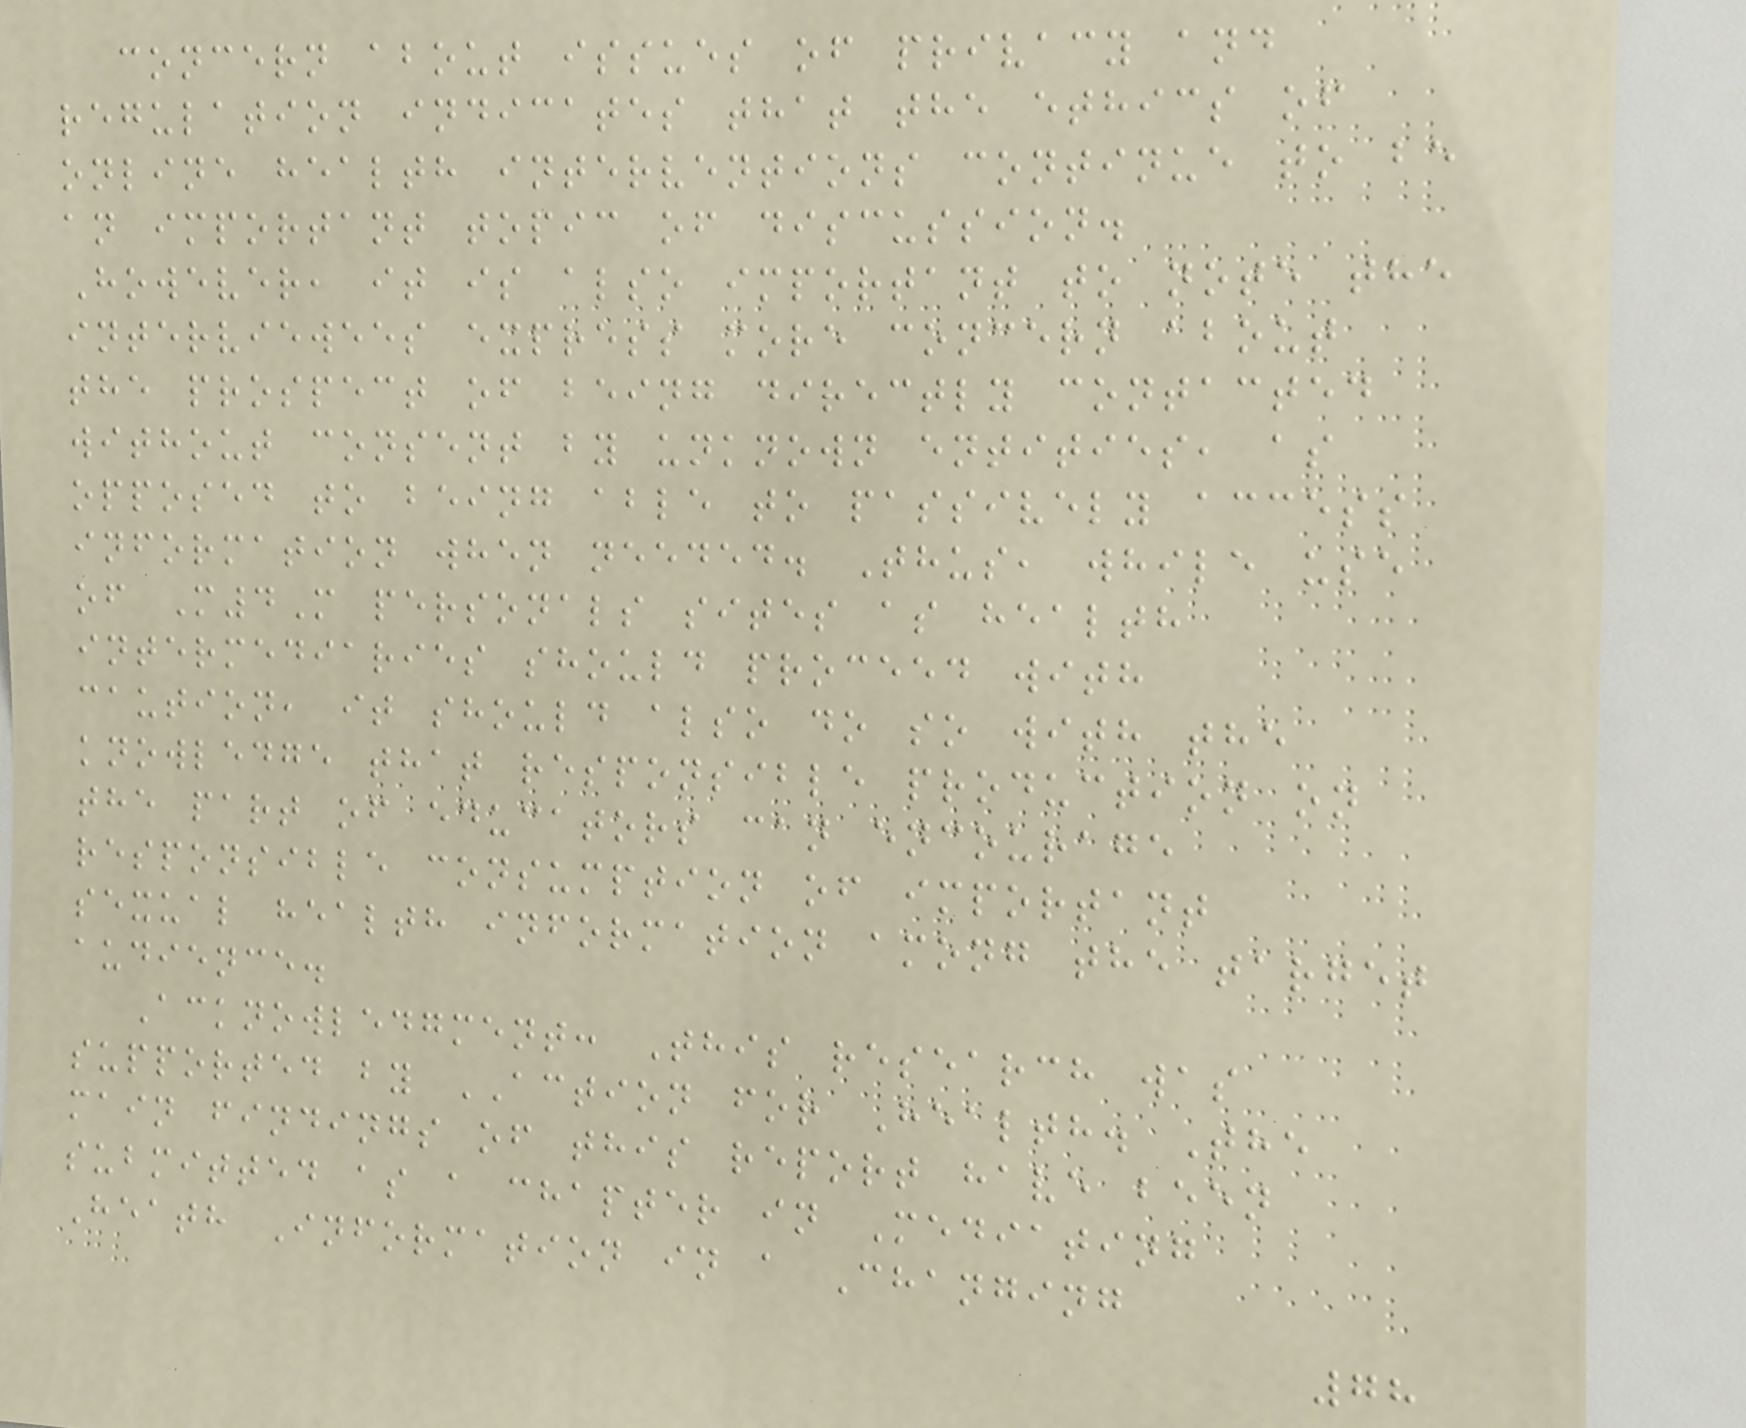concern about issues of privacy and
regulation indicates that the ethics of
online health interventions continue to be
an important topic of discussion.
However, it is also important to note the
interviewees express more concern about
the prospect of being directly contacted
without consent by unknown entities, as
opposed to being able to passively access
information when needed. Thus, while use
of M4M personals sites as health
intermediaries should proceed with
caution, it should also do so with the
knowledge that responsible production on
the part of educators can encourage
responsible consumption of important
sexual health information among the target
audience.
Acknowledgment: This research was
supported by ACTION for Health. The
main findings of this report have been
submitted as a chapter in Mediating
Heath Information in a Changing
78
